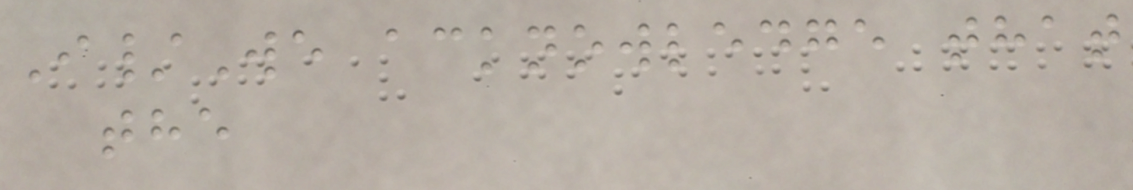I/We acknowledge that
the
